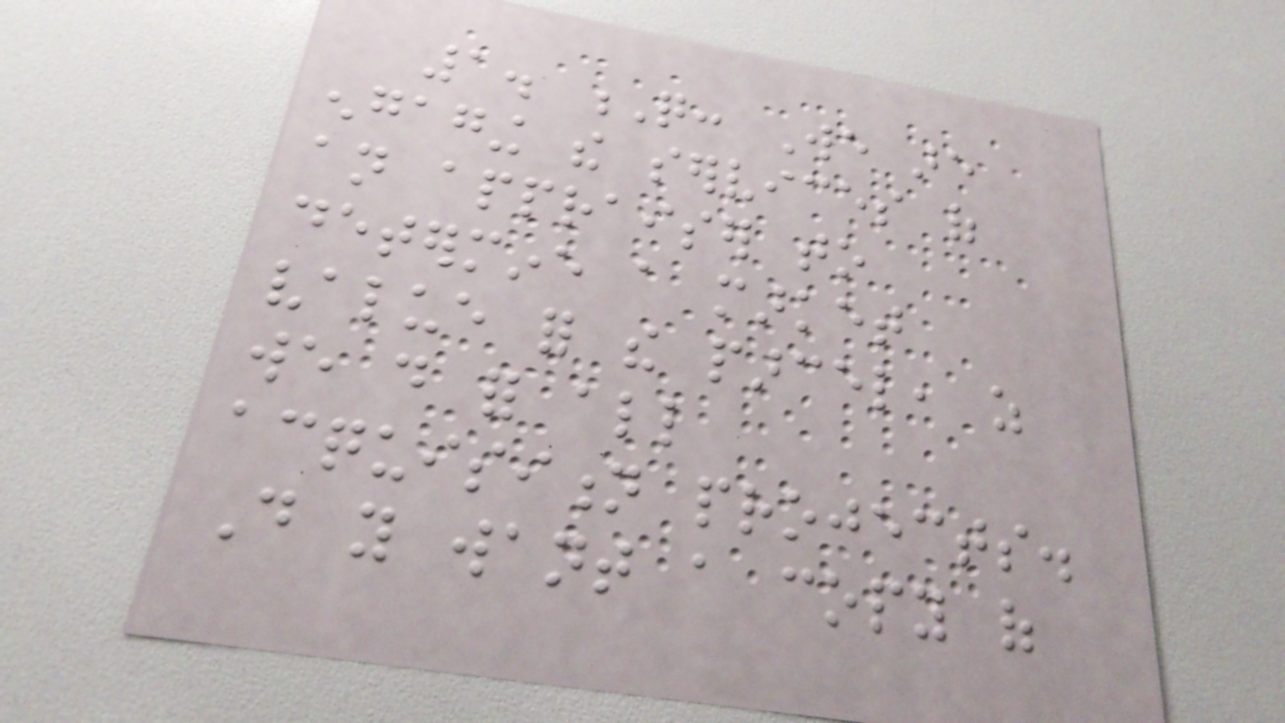1. Q: We are
engaging the services of
an appraiser to
determine a market
value for the parcel, as
we do for all
acquisition projects.
Do you want a copy of
